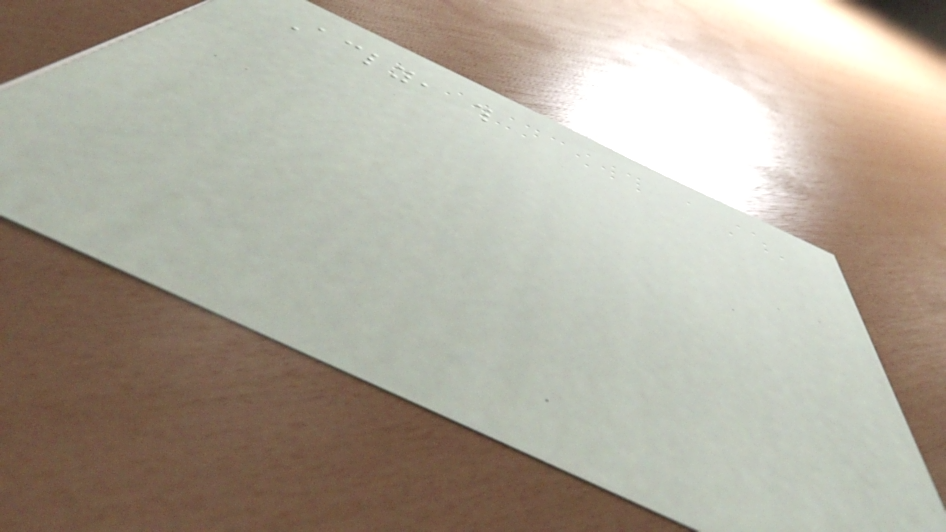Accordingly, this
